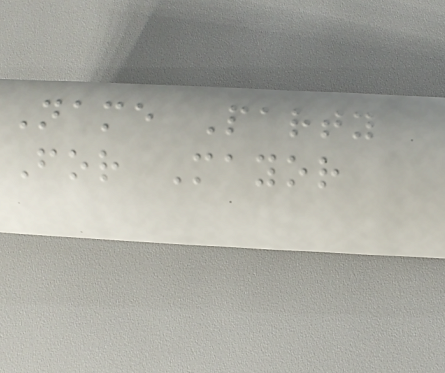Name Party
For Mayor
